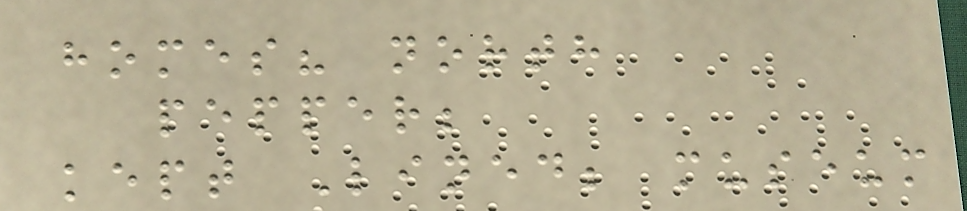homes? north
pepper;
kept Lined; museum
